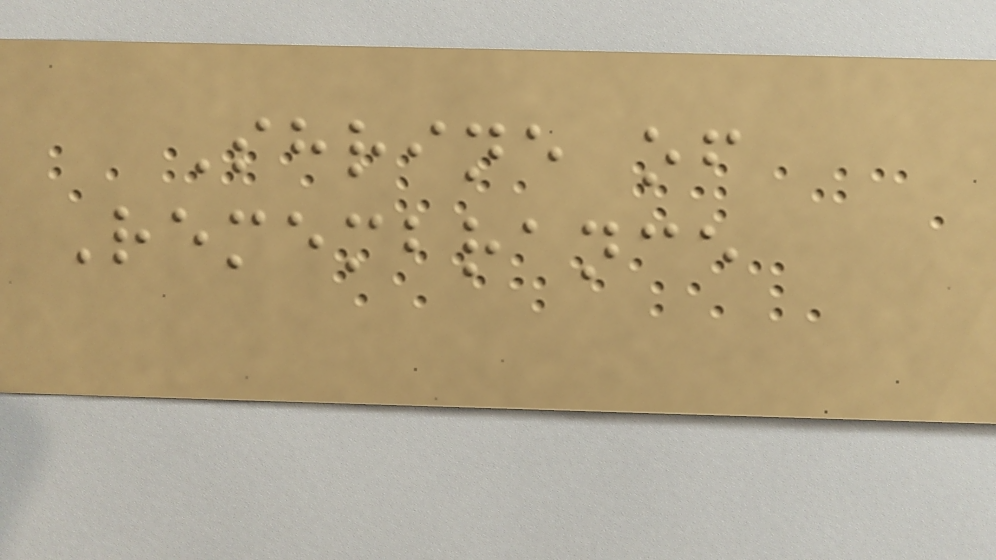Shrine of
Remembrance
